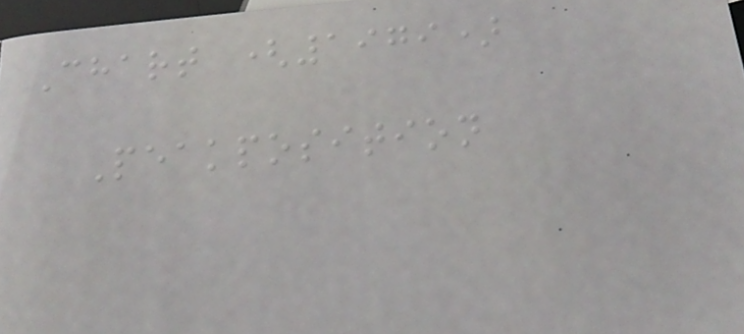Chart (1979)
Peakposition
